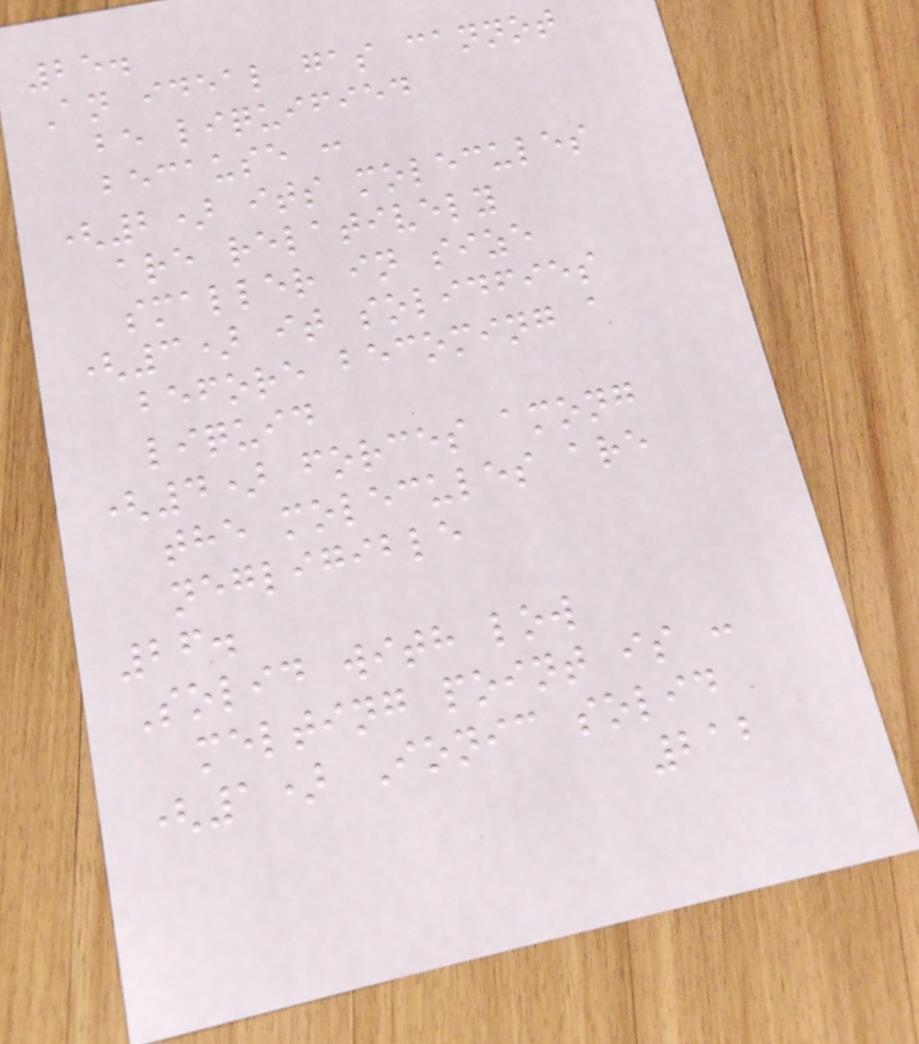25.
An ideal gas cannot
be liquified
because :
(2) its molecules
are relatively
smaller in size
(3) it solidfies
before becoming a
liquid
(4) forces among
the molecules are
negligible
26.
Solid with low
melting point is :
(1) Ionic solid
212
